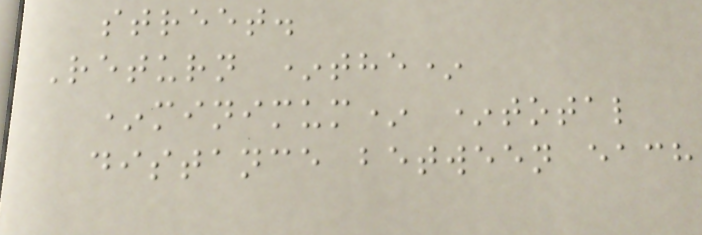street.
Return *the*
*minimum* *total
distance between each
